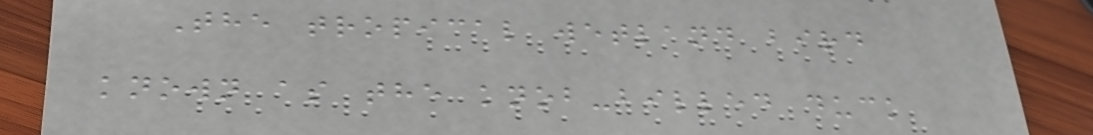The tropical wetland bird
known as the knob-billed duck
